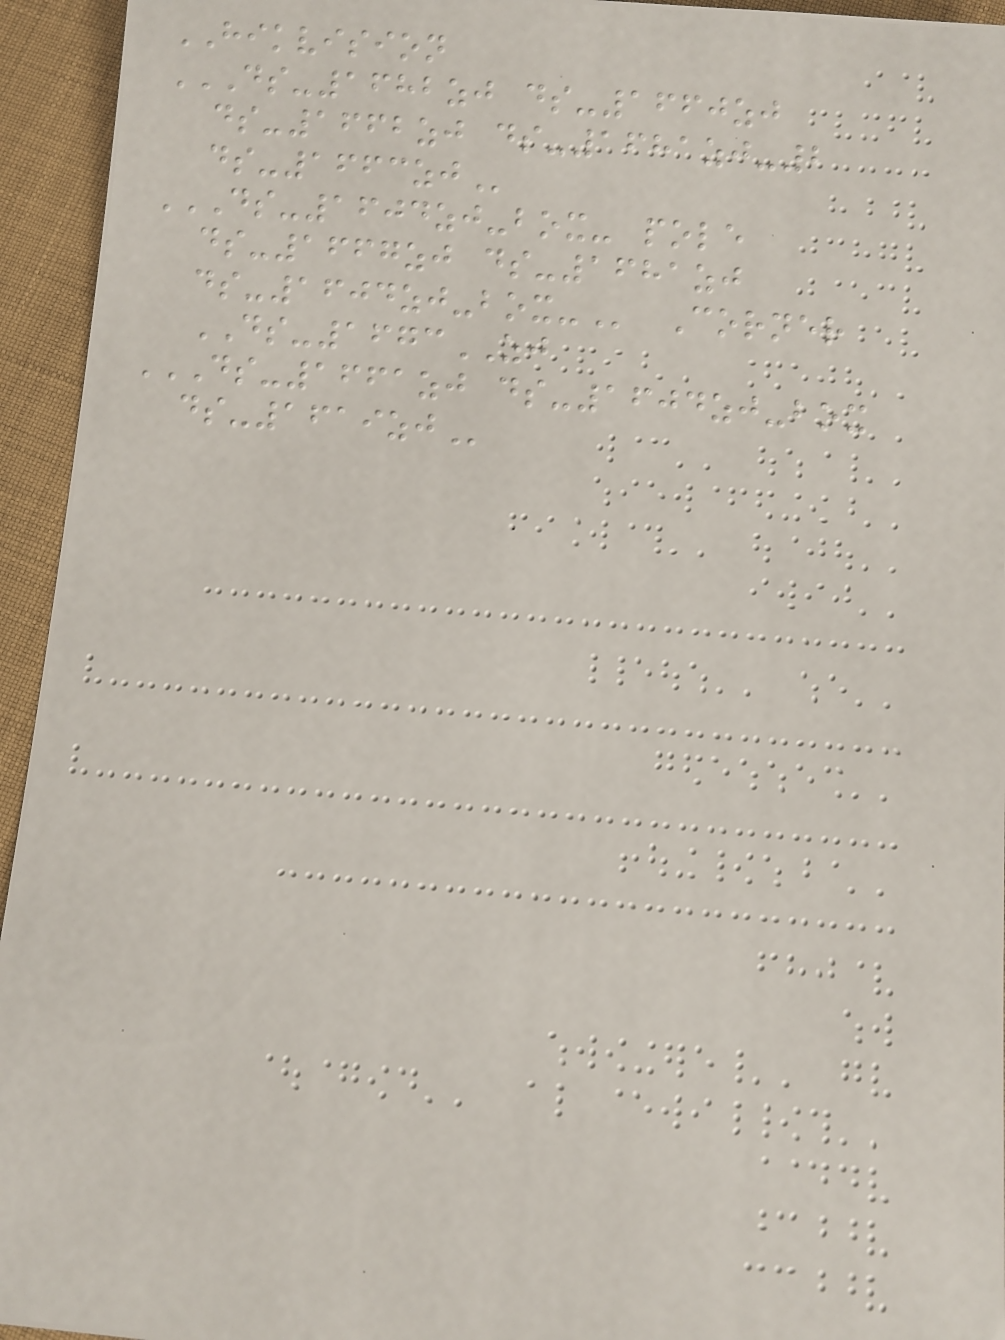HIKVISION
DS-1682ZJ DS-1660ZJ
DS-1662ZJ DS-1681ZJ-2
DS-1663ZJ
DS-1604ZJ-BOX- POLE
DS-1667ZJ DS-1681ZJ
DS-1604ZJ-BOX- Corner
DS-1673ZJ
DS-1661ZJ DS-1604ZJ-BOX
DS-1619ZJ
